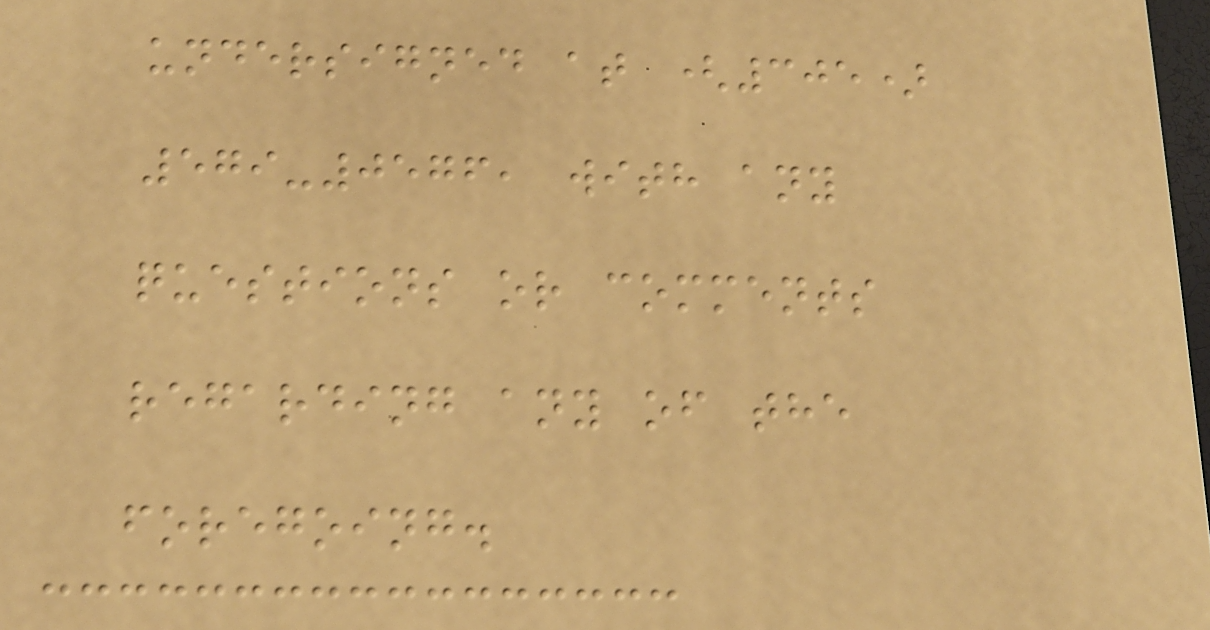undersigned at (305)
579-0576, with any
questions or comments
regarding any of the
foregoing.
